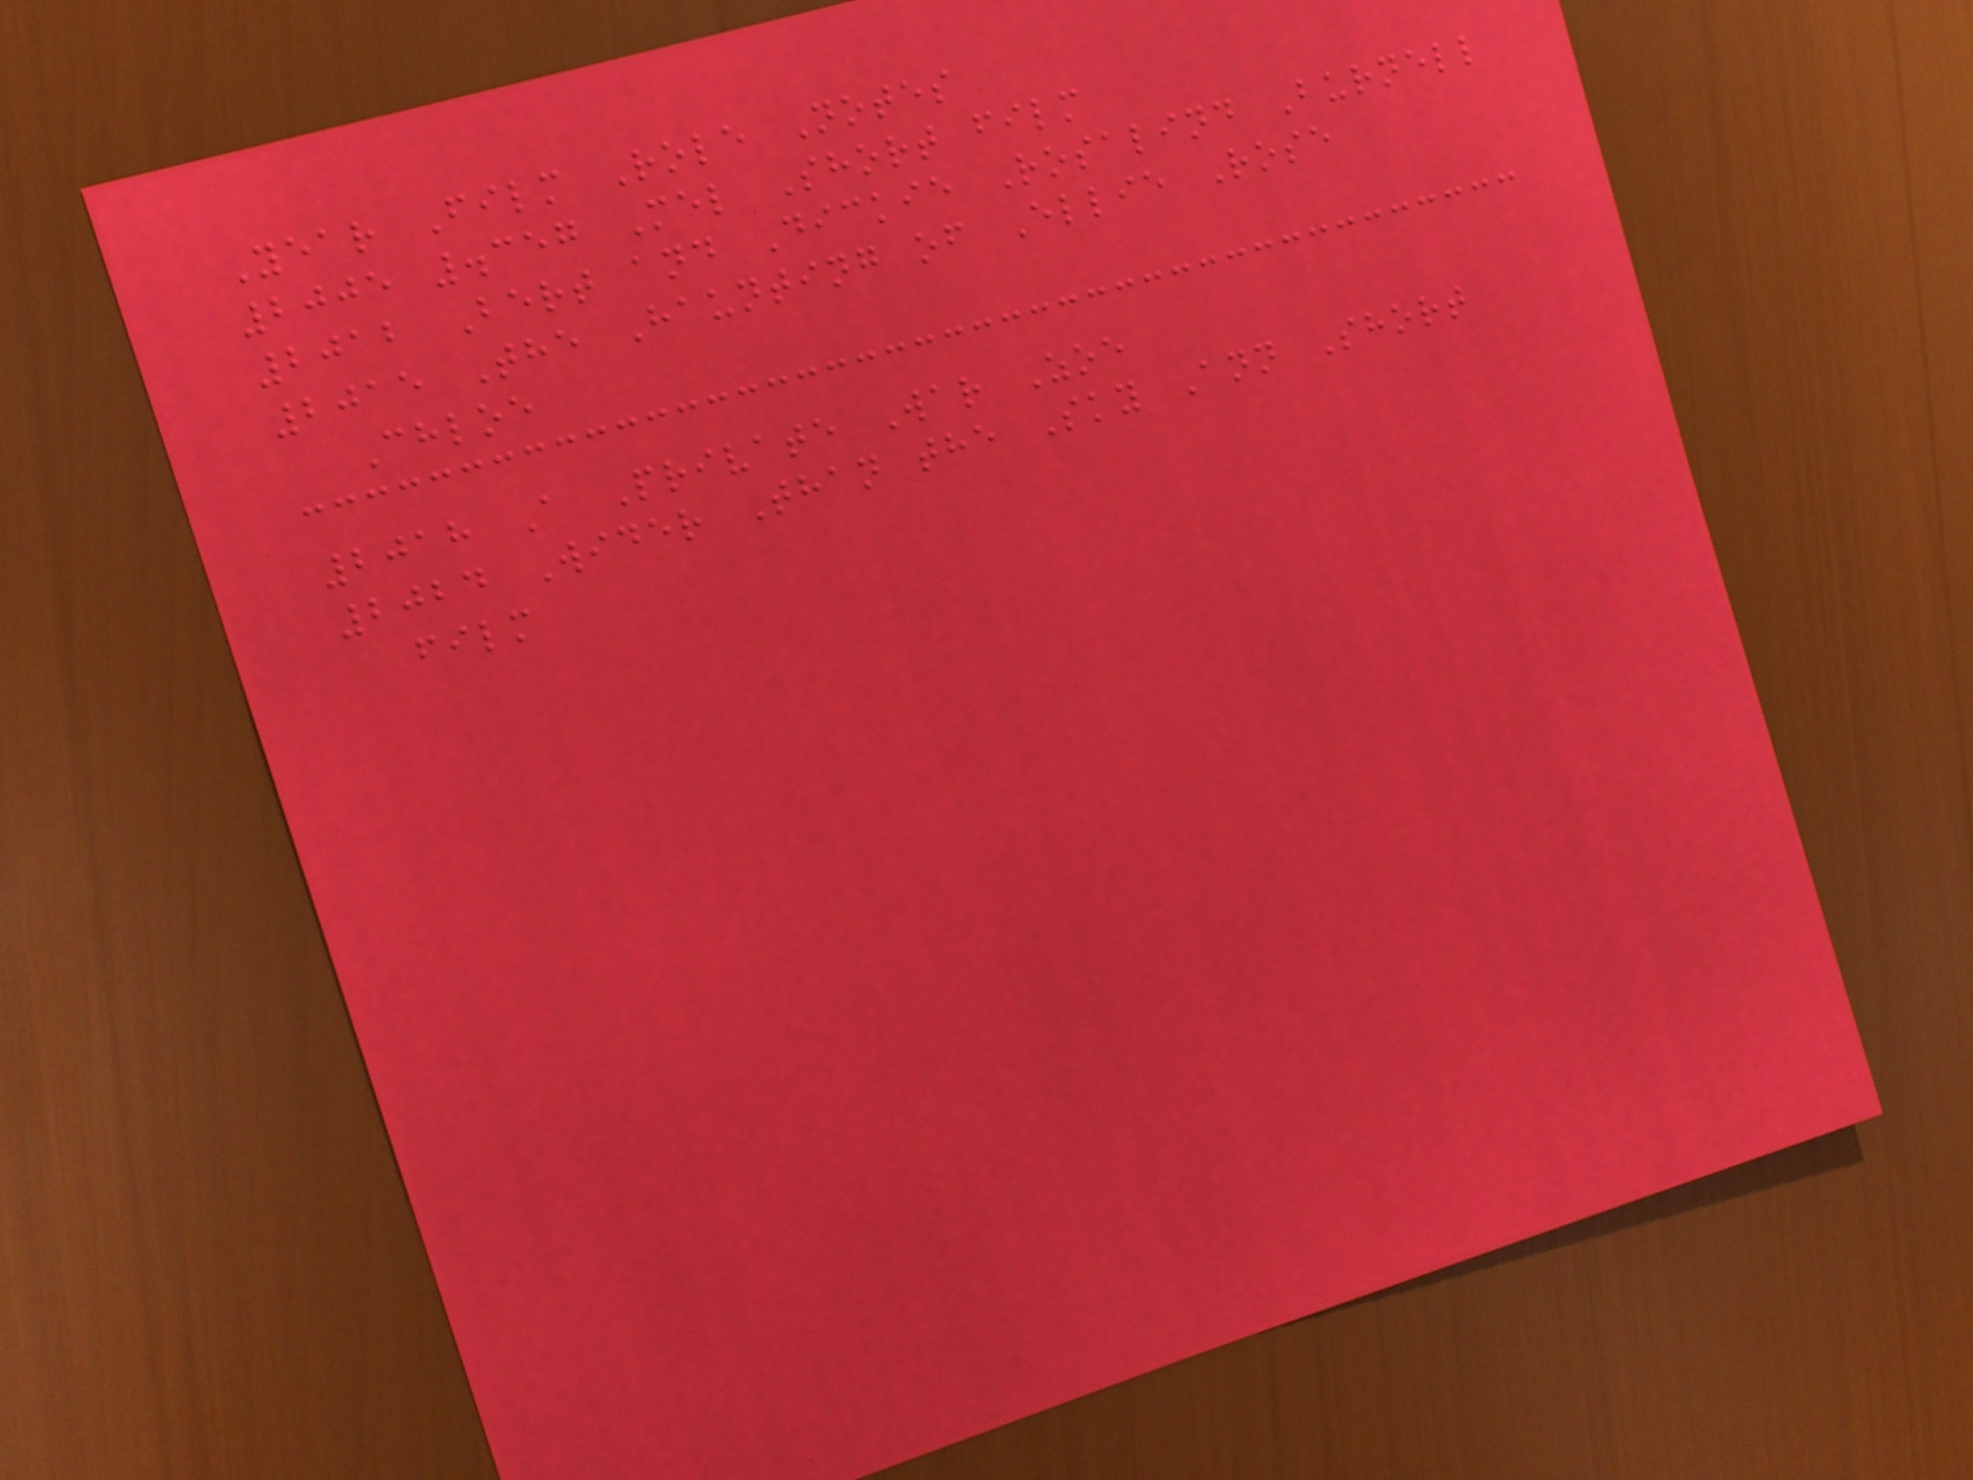Year Film Role Notes
2005 .357 Mel Short film
2012 Bert and Dickie Rosalind Burnell
2015 The Haunting of Ellie Rose
Chloe
2018 A Private War Zoe
2024 Wider Than the Sky Ann Short
film
